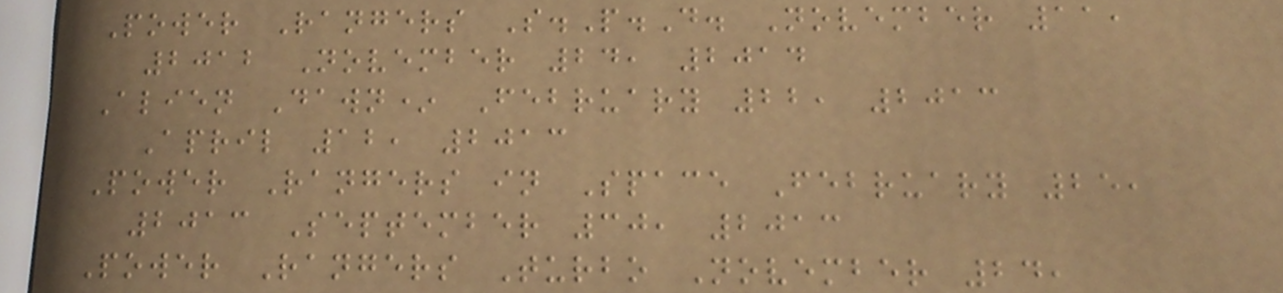Power Rangers S.P.D. November 11,
2012 November 24, 2014
Alien Dawn* February 22, 2013
April 12, 2013
Power Rangers in Space February 25,
2013 September 30, 2013
Power Rangers Turbo November 24,
